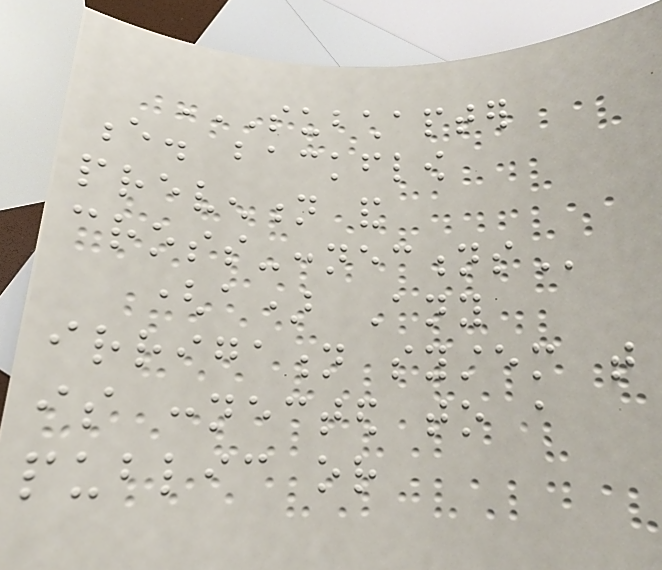SUBCHAPTER
E. BACKFLOW
PREVENTION AND
CROSS-CONNECTIONS
(a) Any
irrigation system that
is connected to a
public or
